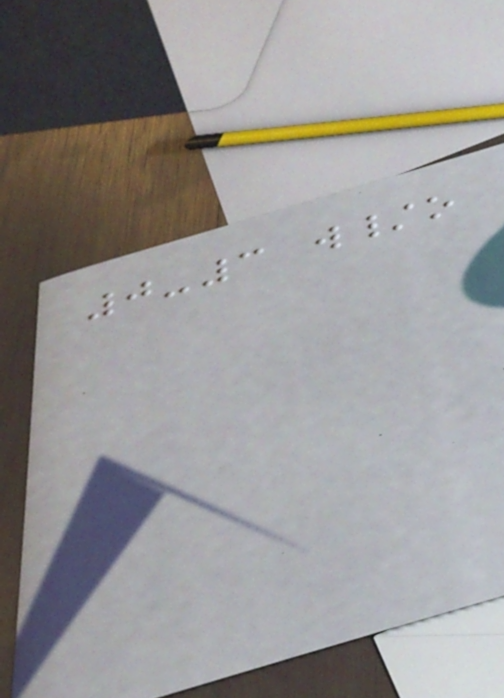0-3 w/o
